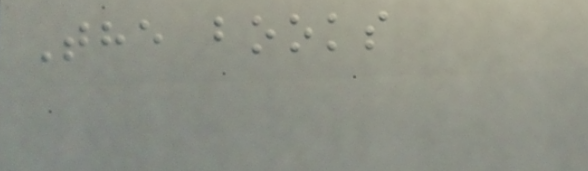The books
